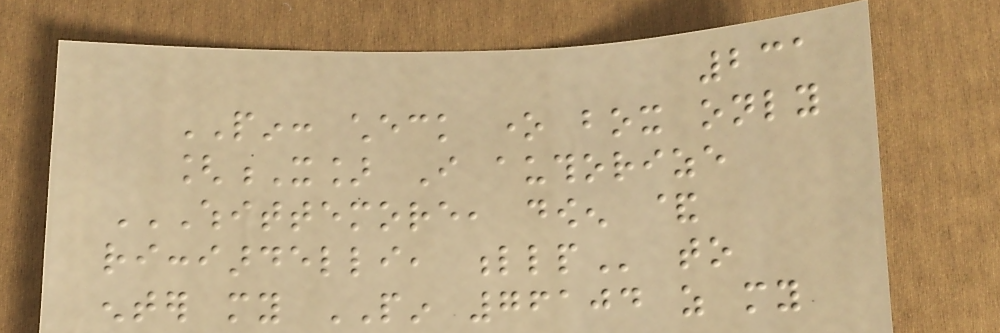231
PIN: check one box only
[X] I authorize
WHITTEMORE, DOWEN &
RICCIARDELLI, LLP to
enter my PIN 76104 as my
